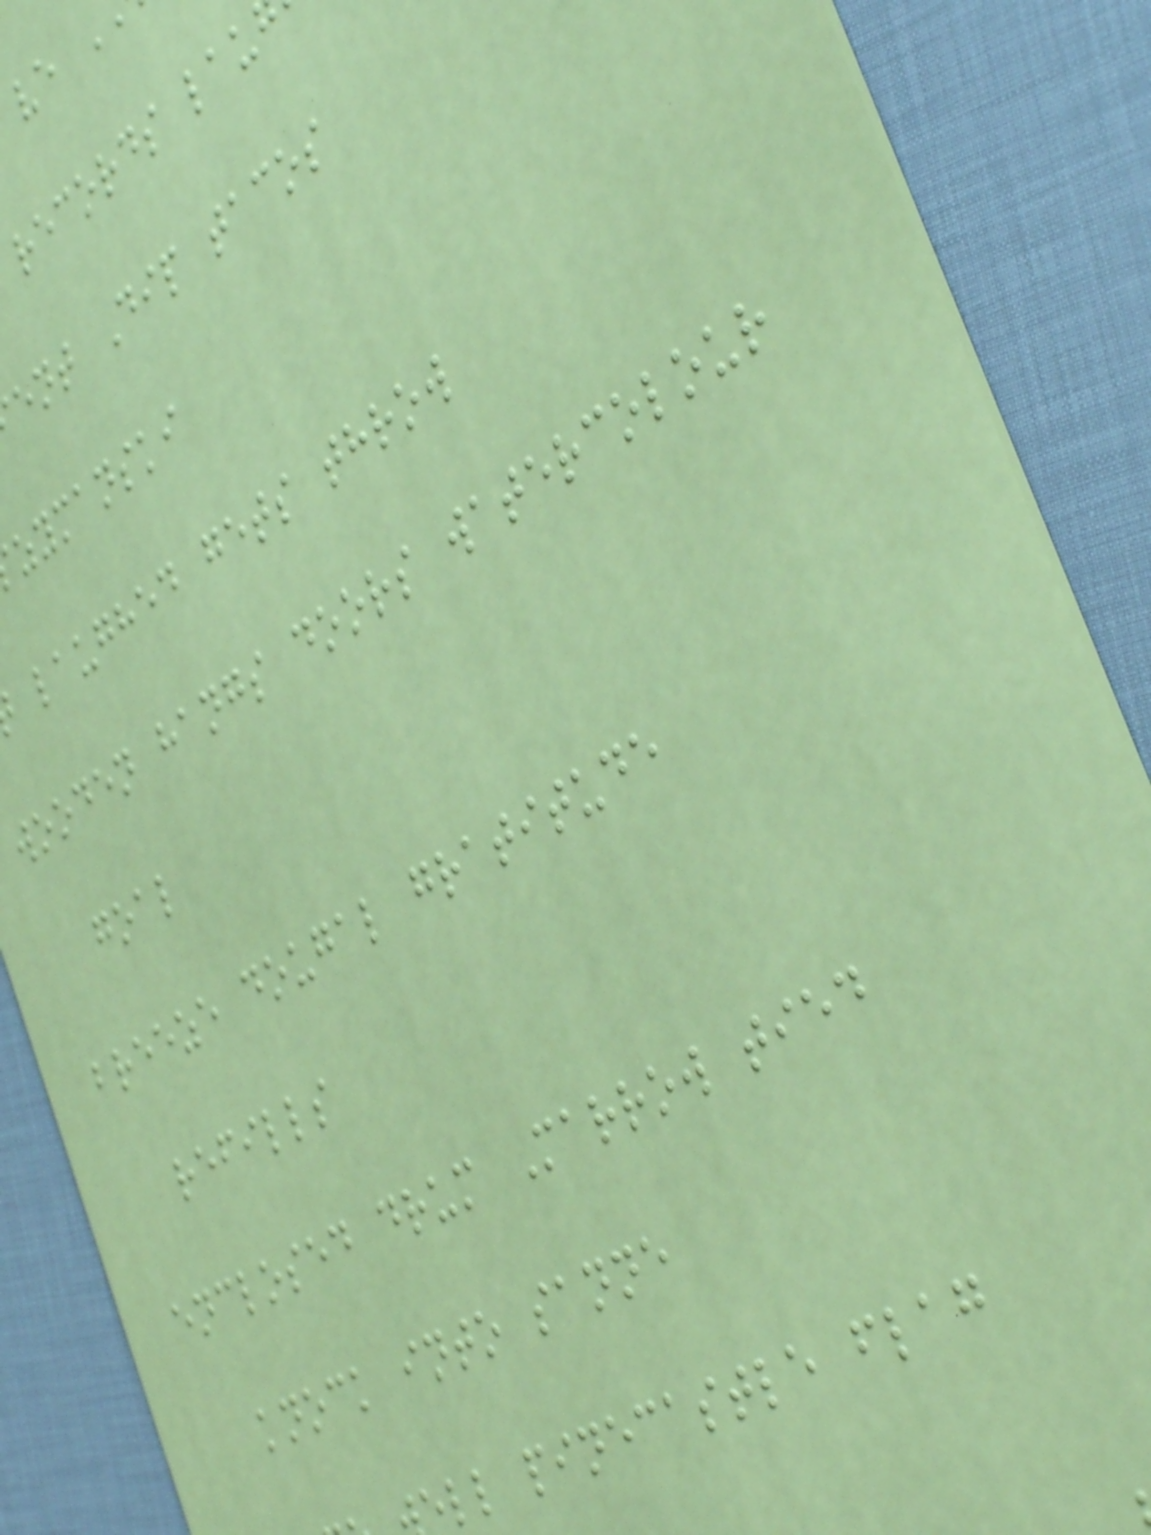records lau
ent Dip tacos
zymanski
laughed gets throw
wooden hangs doors watercolour
goal
breeze dougal gratitude
refills
enclosed drum Marrow tied
knock into sanne
ell pinecastle flag
